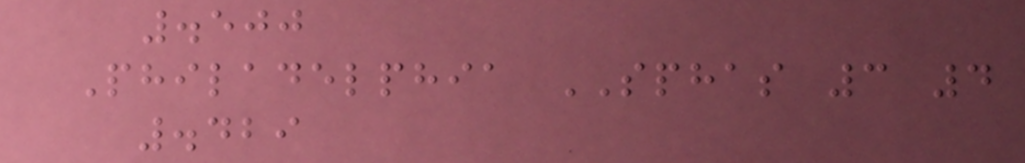.500
Philadelphia SPHAS 3 4
.429
